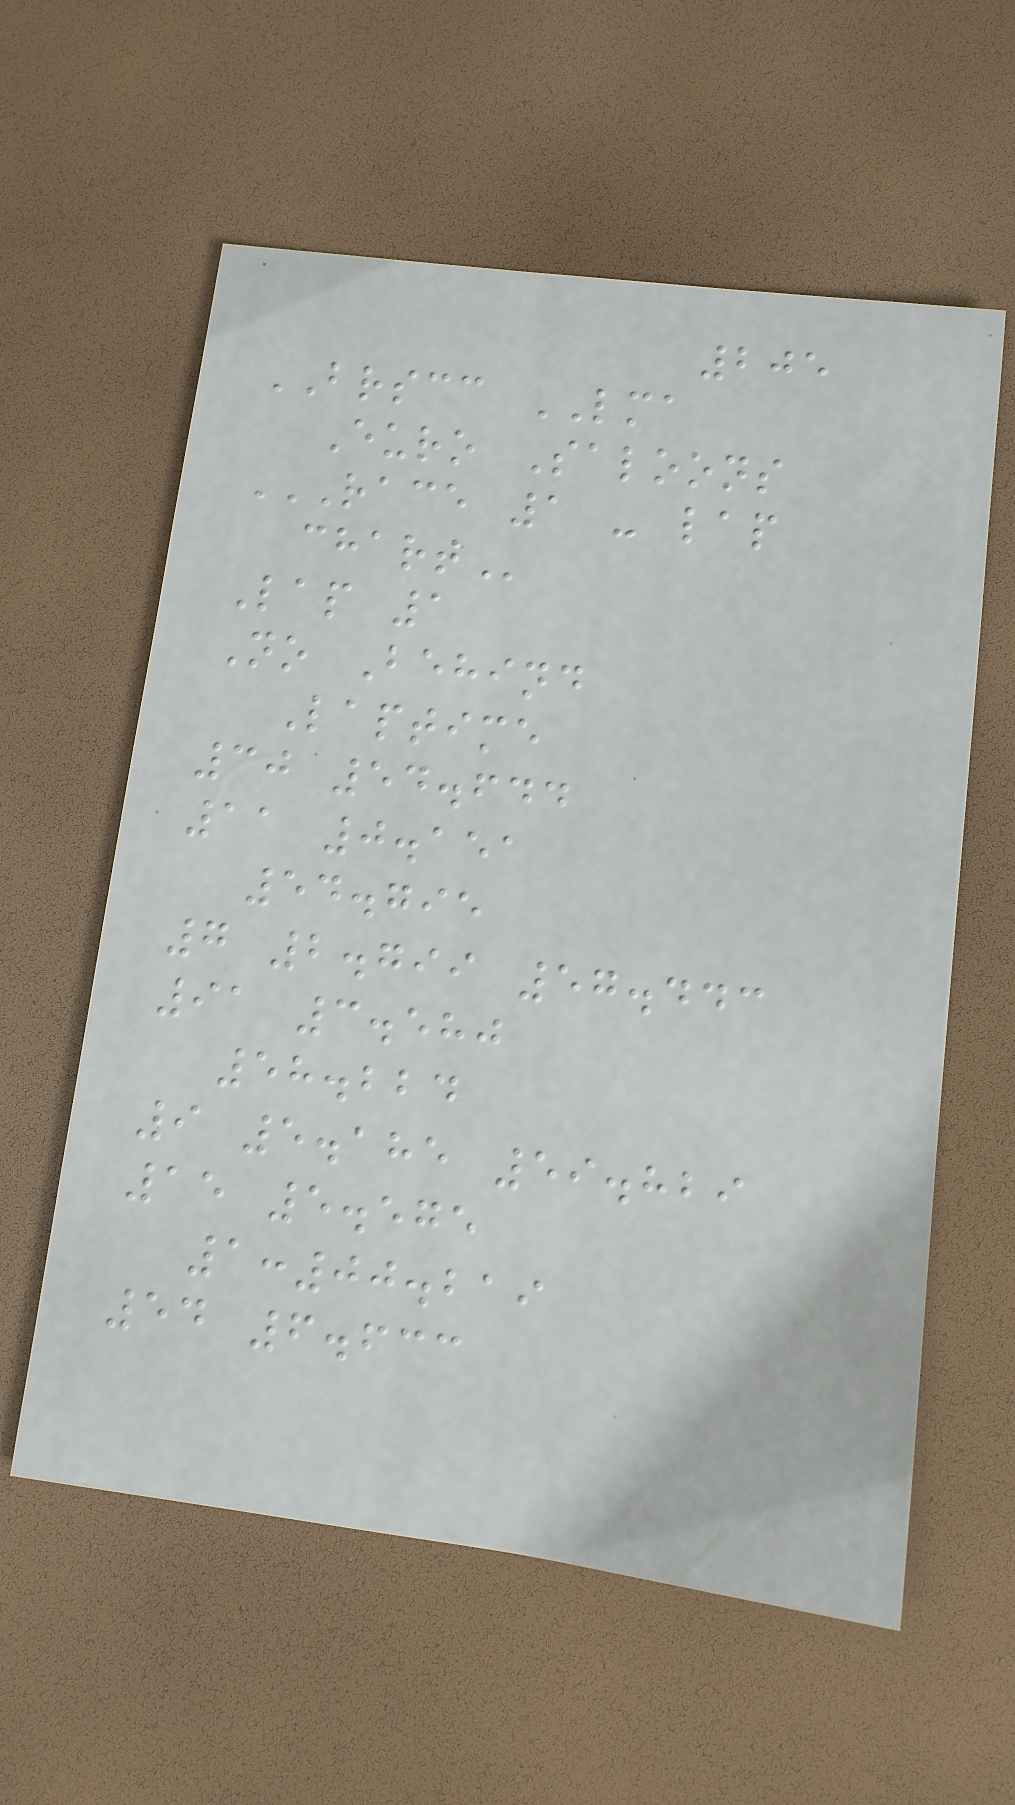205
BRSCC LMA
Euro Saloons
RACE 1 - LAP
CHART
Lap 1
No Behind
Laptime
30 54.644
11 0.151
54.795
7 2.799 57.443
91 3.580
58.224
9 5.185 59.829
15 5.575
1:00.219
54 6.633
